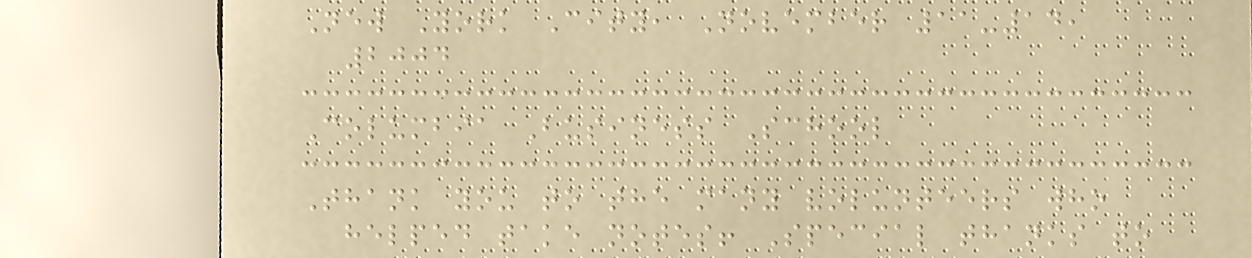New York City, November 11-14,
2004
Columbia Business School
Thank you to the many volunteers who
helped take notes! Special thanks to
